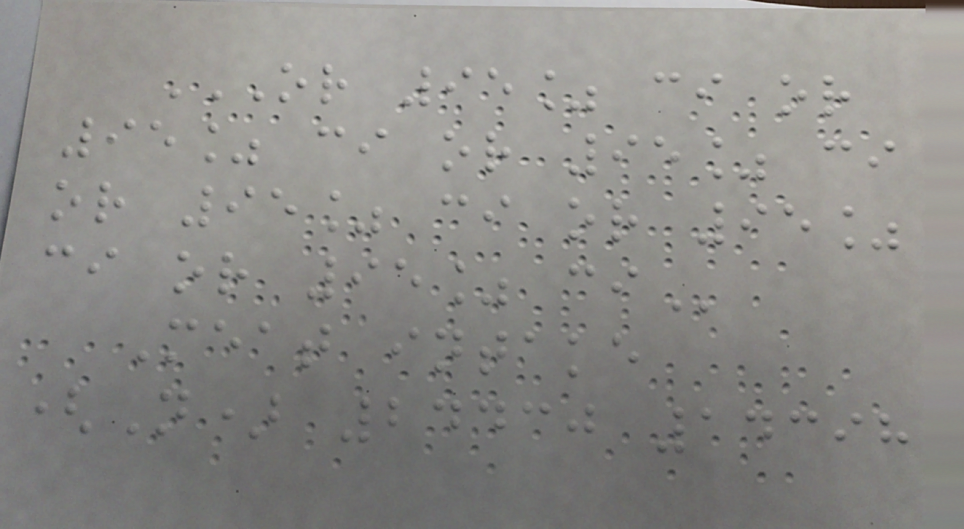OR 95% CI OR
95% CI OR 95% CI
OR 95% CI OR 95%
CI OR 95% CI
Meat intake
(N) 24430 14398
